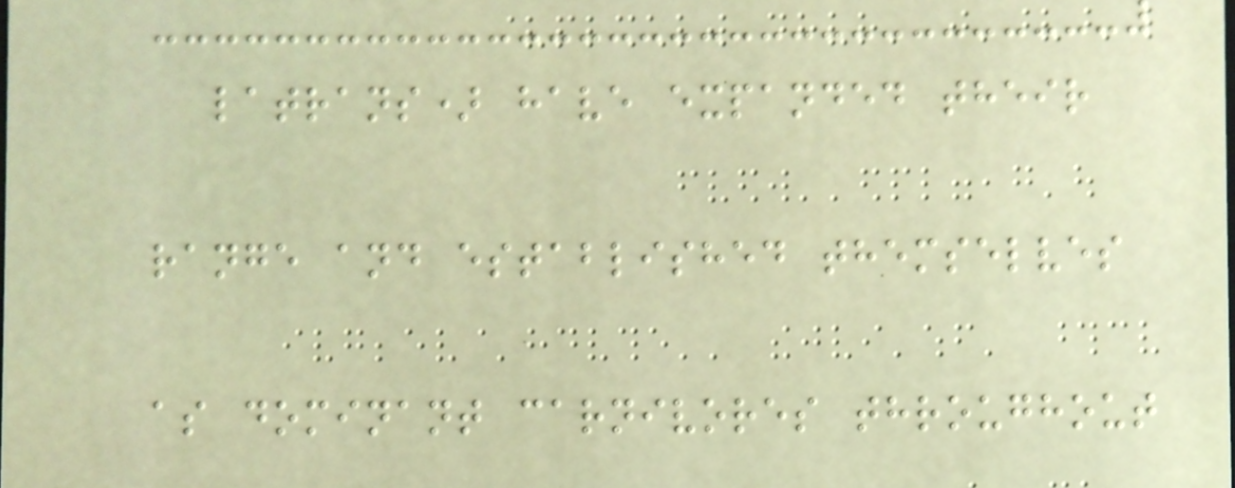latrans) have expanded their
range and established themselves
as dominant carnivores throughout
